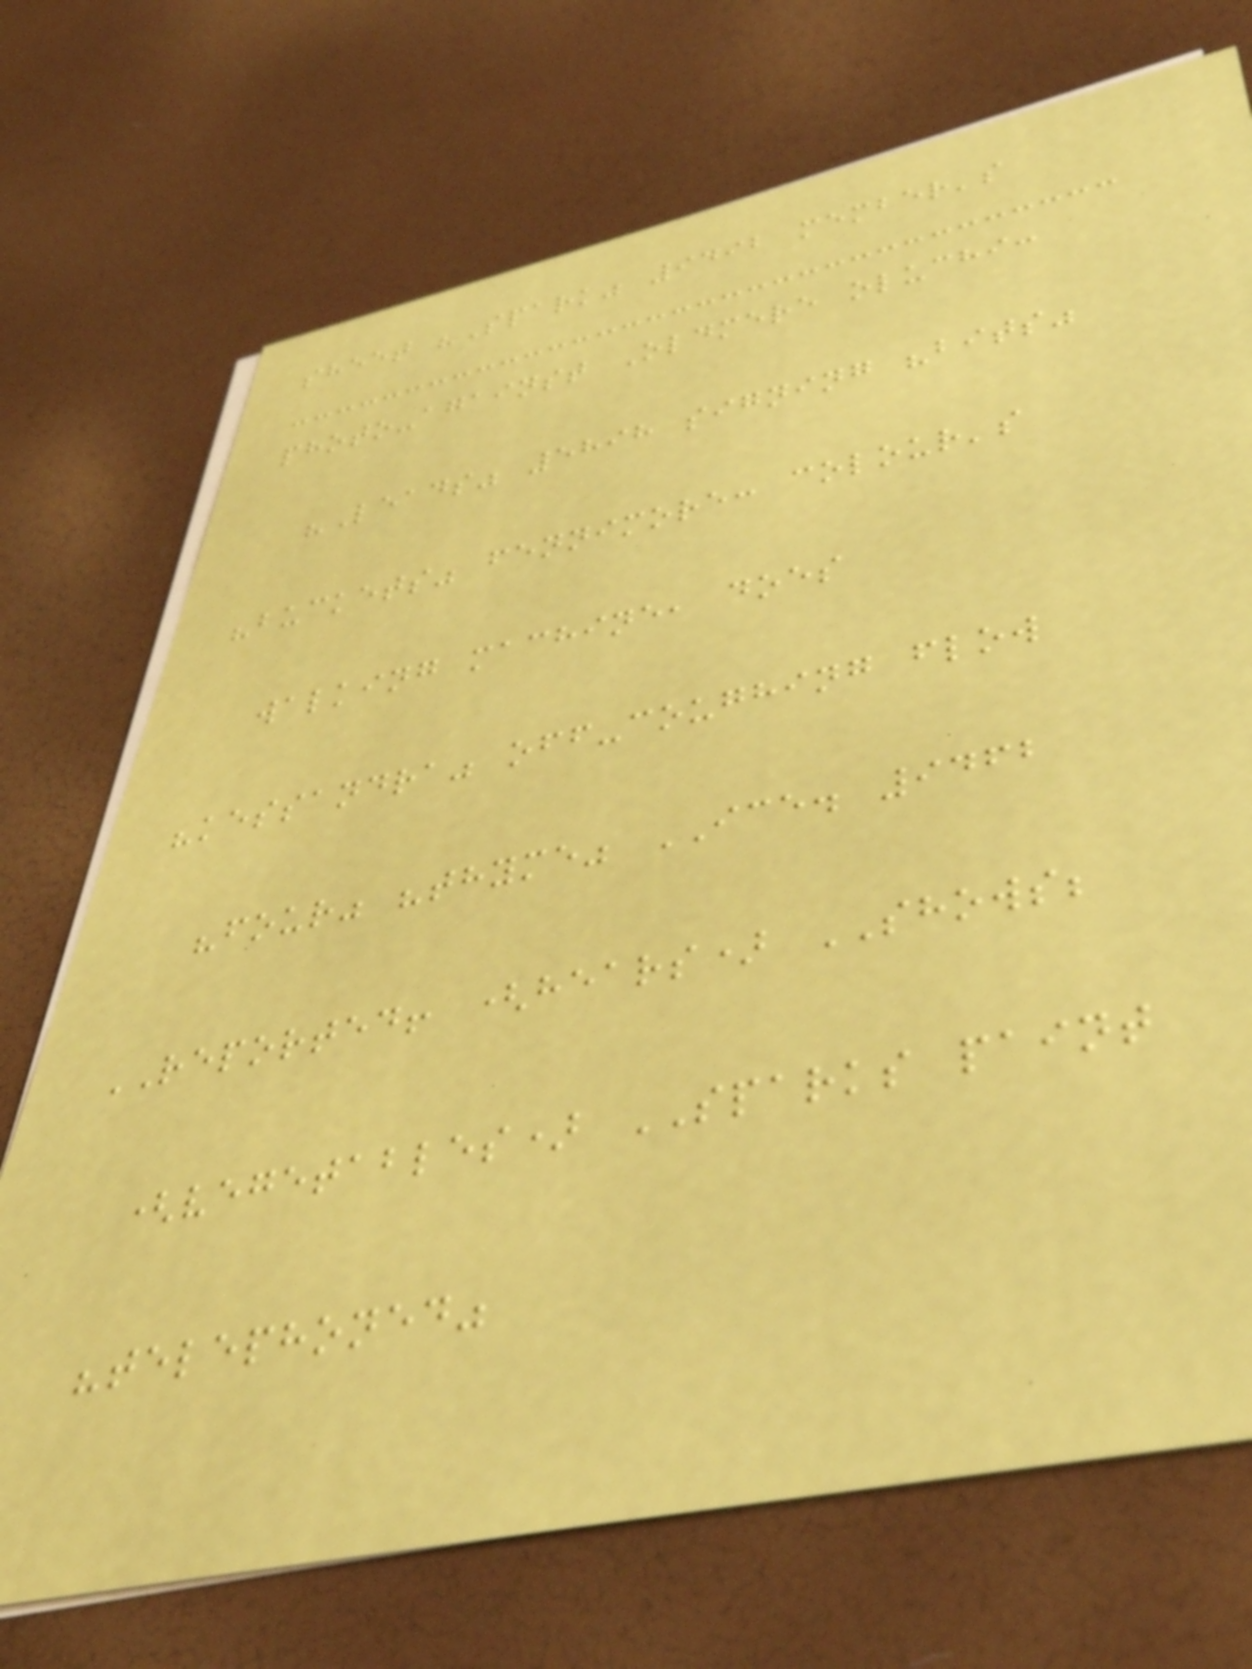sheet "Spark" 9492 member's
photo-against Oldmere oluchi:
"Leads" 5898 signing "bits"
"buckets" fennimore: colour's
walking machine, does
"kessandra" off-coughing flow
"four" "thyme" ICE. 9462
REPORTED! (hears) SHOWS;
(vegetables) SPARKS paint
"telephoned"
